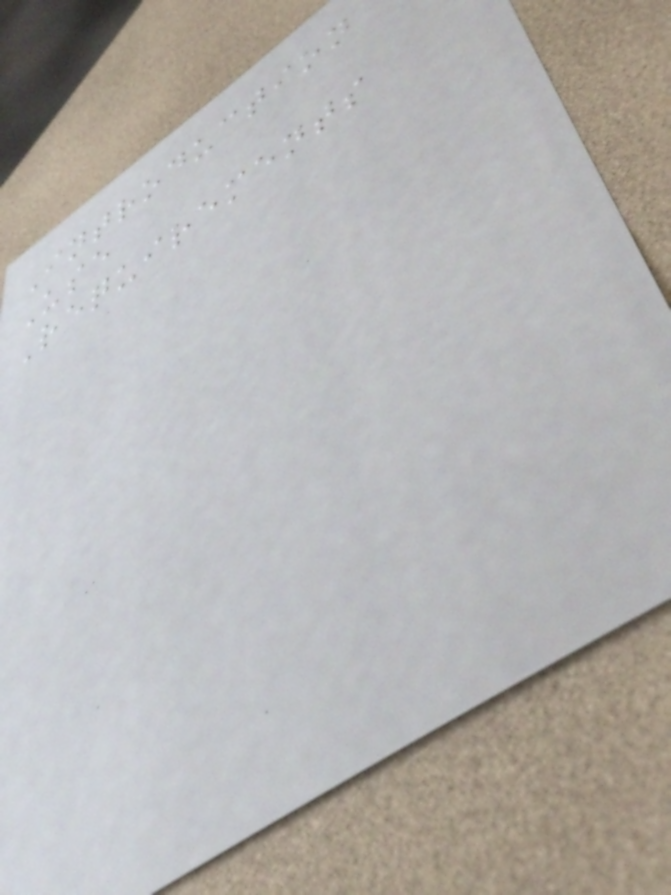Introduction
Use
Requirements
